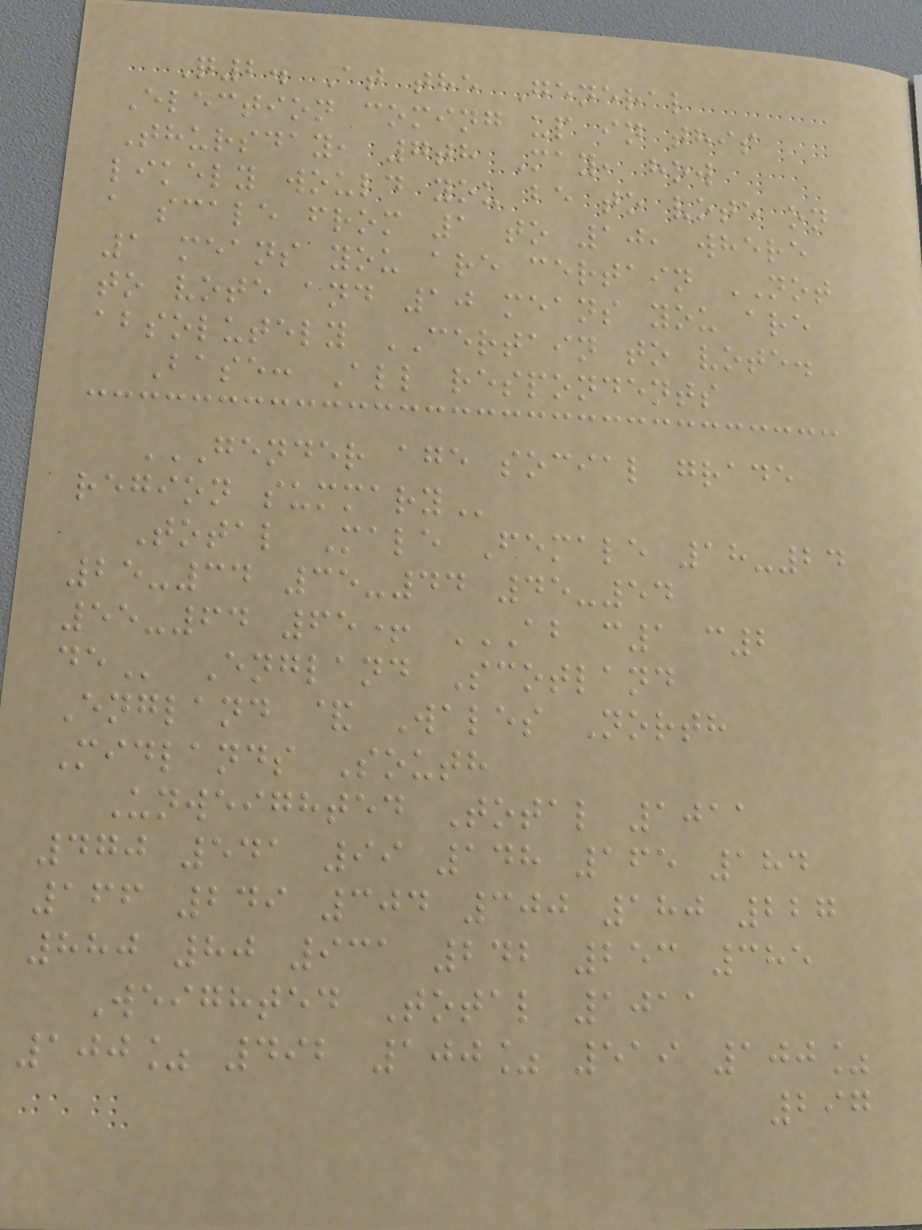Q2. At the General
Election coming up in this
Thursday, 7th May, how
likely would you be to vote on
a scale from 1 to 10, where
1 means you are certain NOT
to vote and 10 means you are
absolutely CERTAIN to vote.
Base: All respondents
GENDER AGE SOCIAL GRADE
REGION SUMMARY
Total Male Female 18-24
25-34 35-44 45-54
55-64 65+ AB C1 C2
DE England Scotland
England & Wales North
Midlands South
Unweighted Total 1011
470 541 99 148 165 184
166 249 304 300 180 227
880 80 931 242 253 385
Weighted Total 1011
100% 492 100% 519 100%
297
